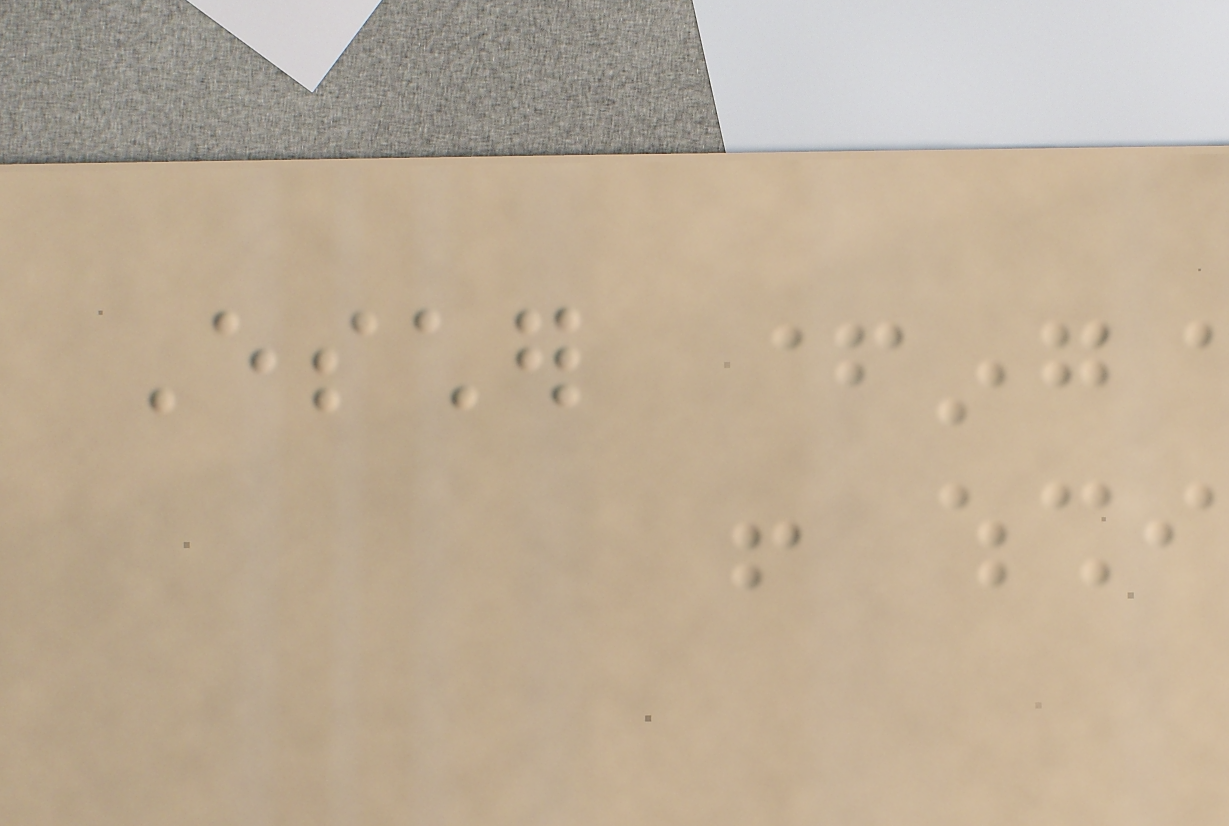Escher
